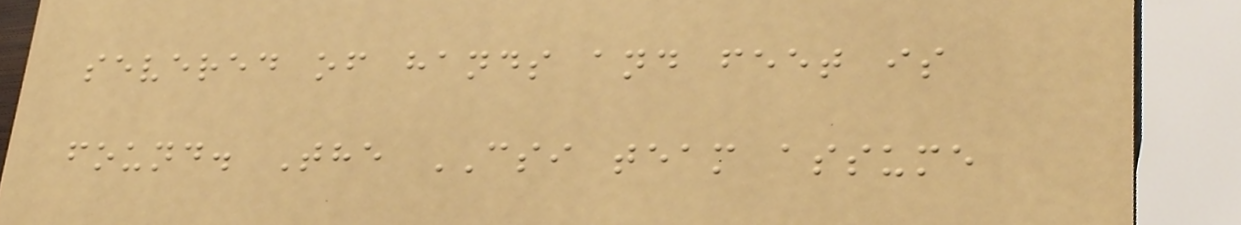severed of hands and feet is
found. The CSI team assume
